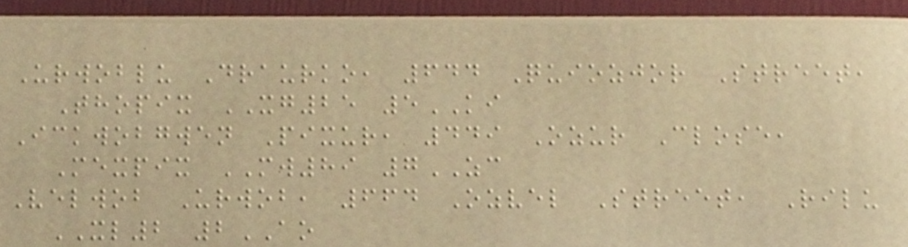Urwoblu Draurko, 644 Quiozjor Street,
Thopix XG25 5KI
Ickwobgwen Pixur, 449 Ozur Close,
Mexpix MW89 7ZC
Velwob Urwob, 664 Ozvel Street, Rilu
XL2 2AO
